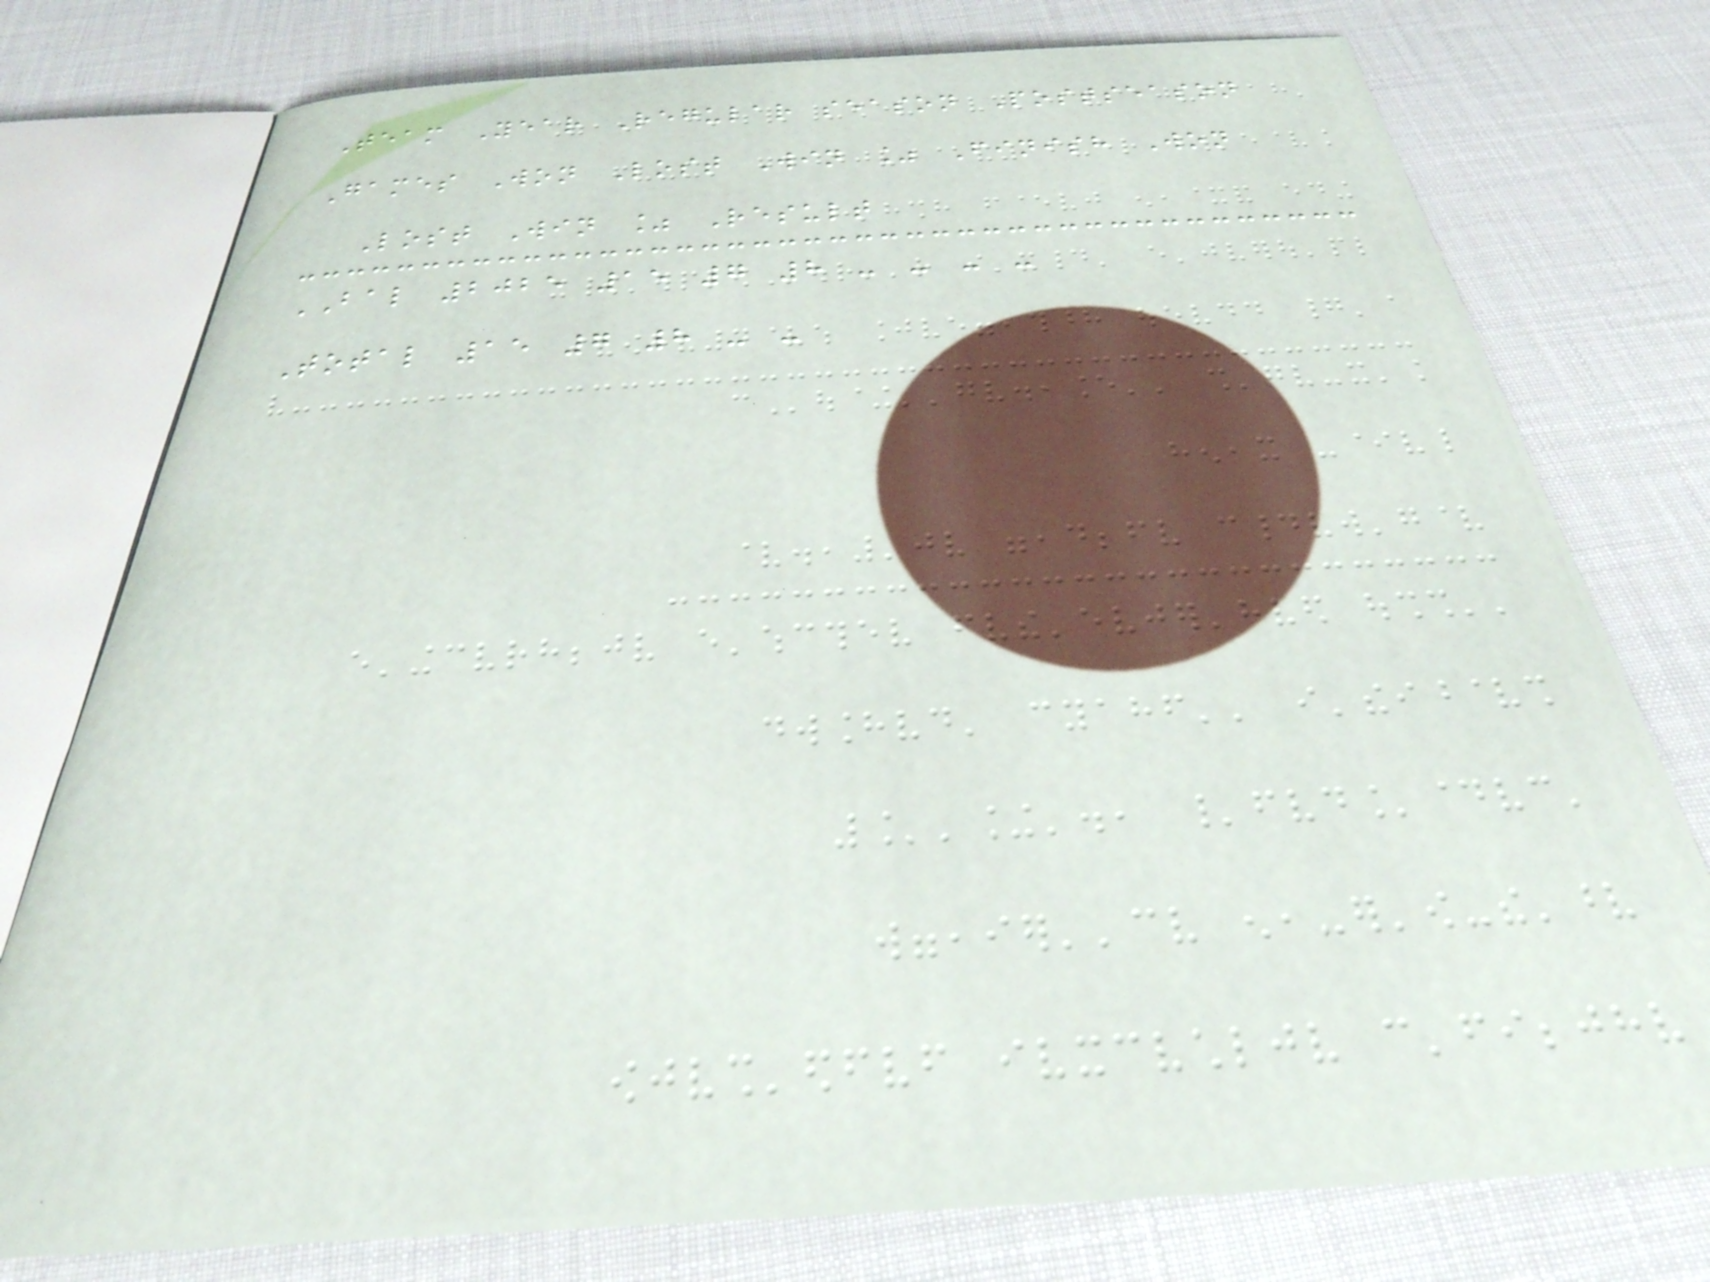Team Year Regular season Postseason
Games Won Lost Win % Finish Won
Lost Win % Result
BAL 2025 15 7 8 - - - -
Total 15 7 8 - -
